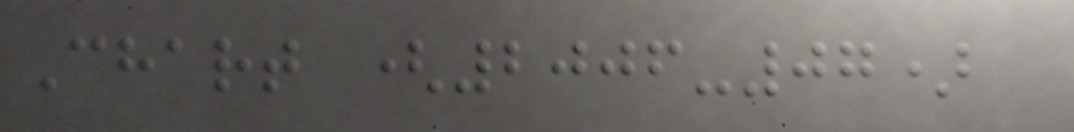Chart (2006-07)
